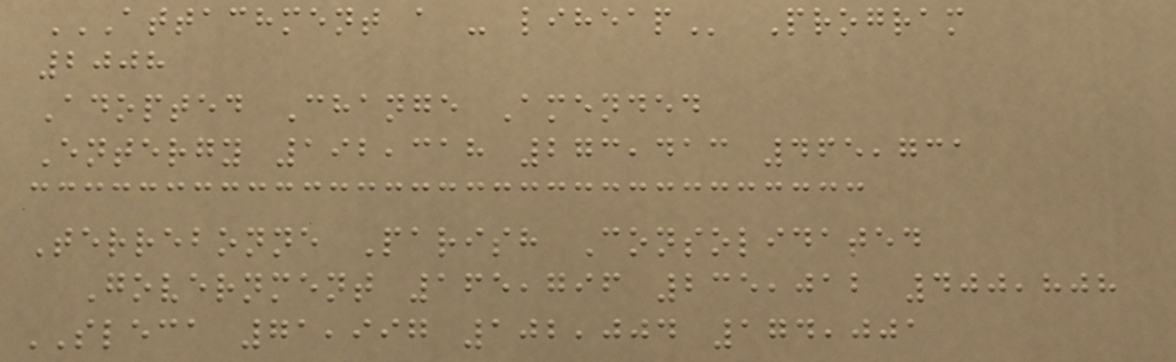ATTACHMENT A - LIHEAP Program
2008
Adopted Change Amended
Entergy 192,318 273,413 465,731
Terrebonne Parish Consolidated
Government 165,796 235,012 400,808
SLECA 71,997 102,004 174,001
